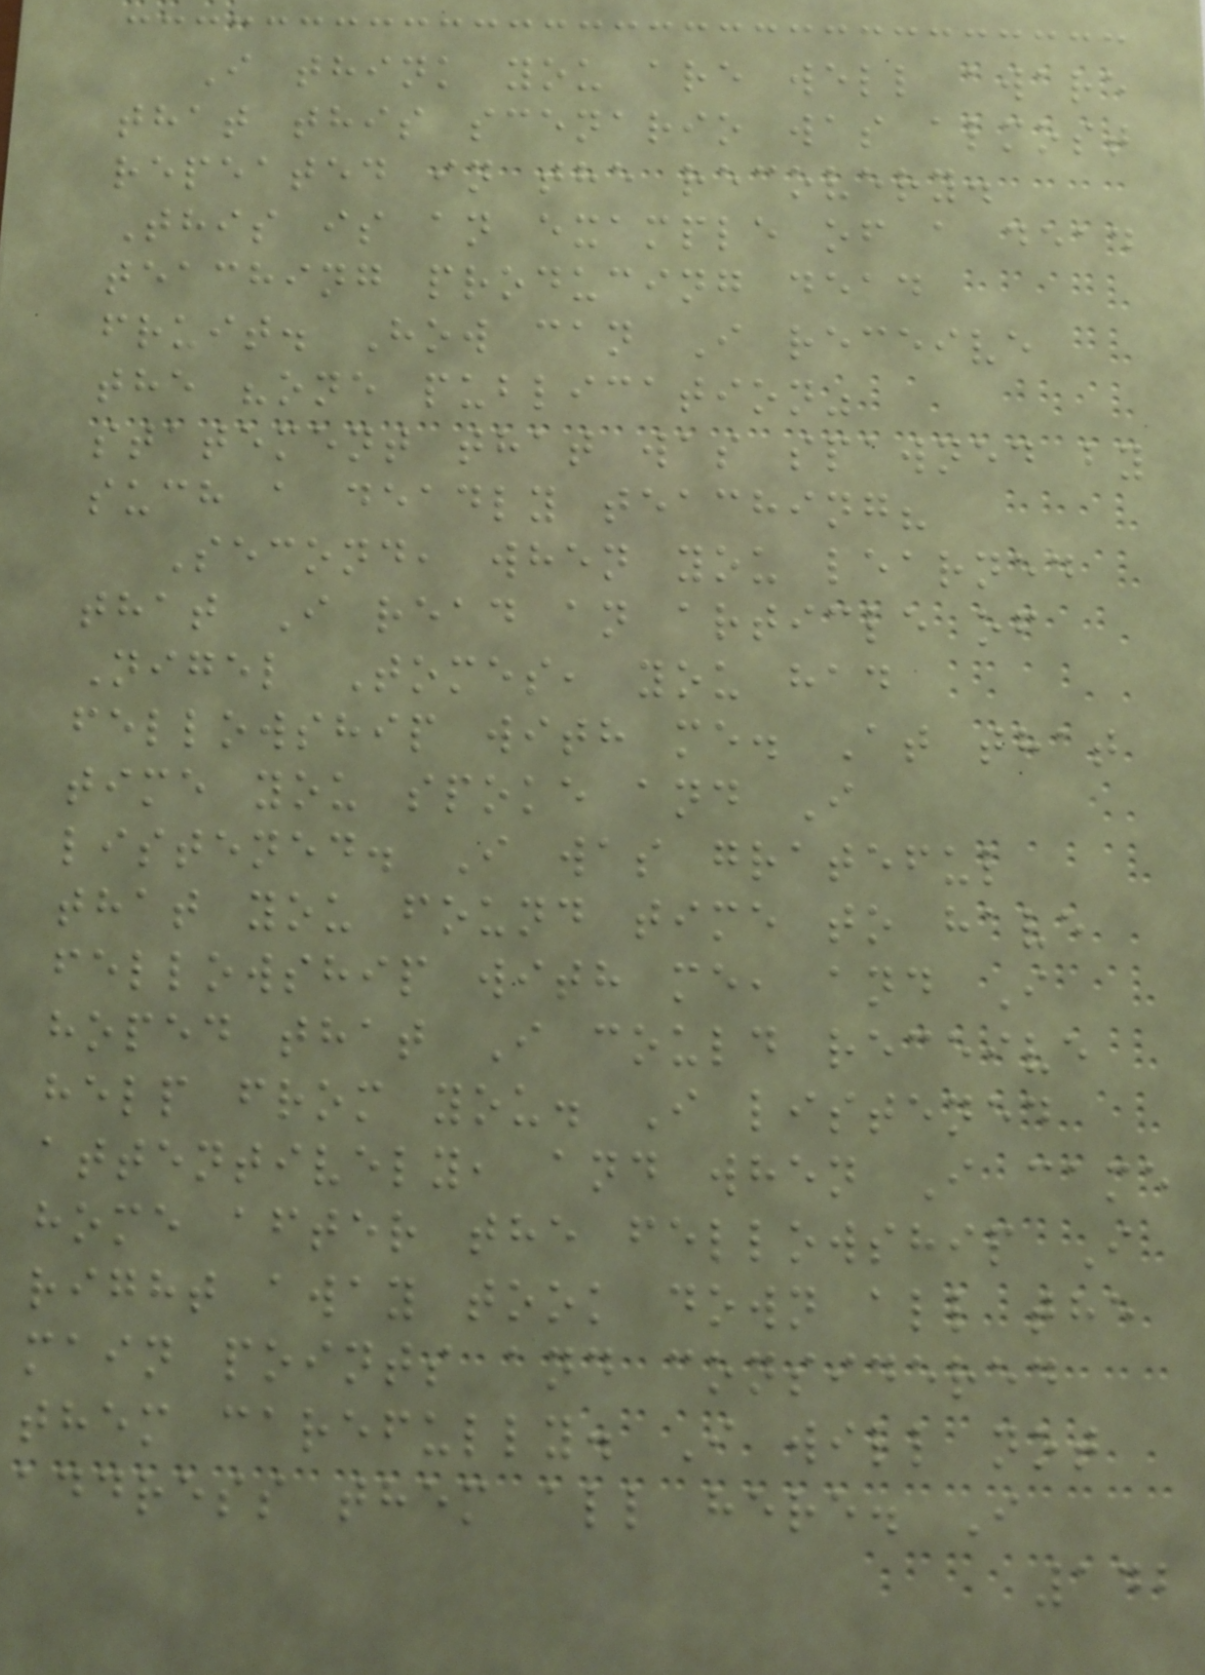I think you are well aware
that this scenario was almost
repeated in the recovery.
This is an example of a dead
teaching producing dead
fruit. How can I receive
the "one publication"
statement that was spawned by
such a deadly teaching?
Second, when you learned
that I read an article of
Nigel Tomes, you had
fellowship with me. At that
time you spoke and I
listened. I was grateful
that you found time to have
fellowship with me, and I
hoped that I could receive
help from you. I listened
attentively, and when I came
home after the fellowship I
right away took down all the
main points and considered
them carefully. I will not
address them all here. I
142
